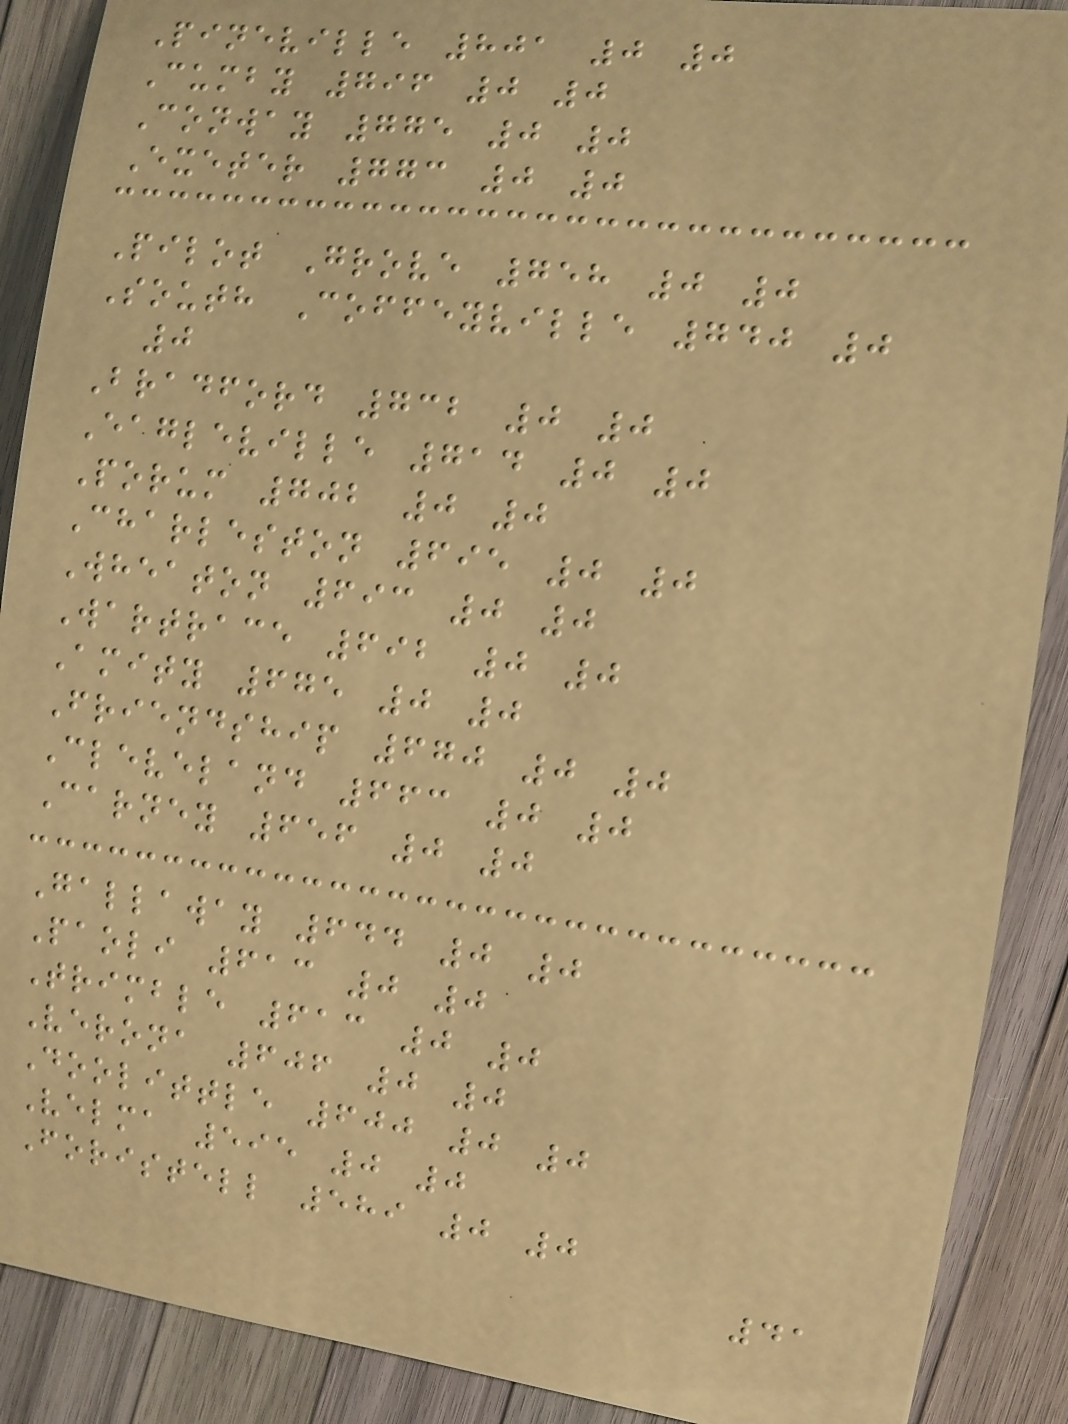Pineville 801 0 0
Cumby 796 0 0
Conway 775 0 0
Exeter 773 0 0
Pilot Grove 758 0 0
South Coffeyville 740 0
0
Bradford 732 0 0
Eagleville 714 0 0
Porum 702 0 0
Charleston 695 0 0
Wheaton 693 0 0
Wartrace 692 0 0
Amity 675 0 0
Friendship 670 0 0
Cleveland 663 0 0
Carney 656 0 0
Gallaway 644 0 0
Paoli 613 0 0
Trimble 613 0 0
Verona 606 0 0
Doolittle 600 0 0
Velma 595 0 0
Foristell 589 0 0
41
